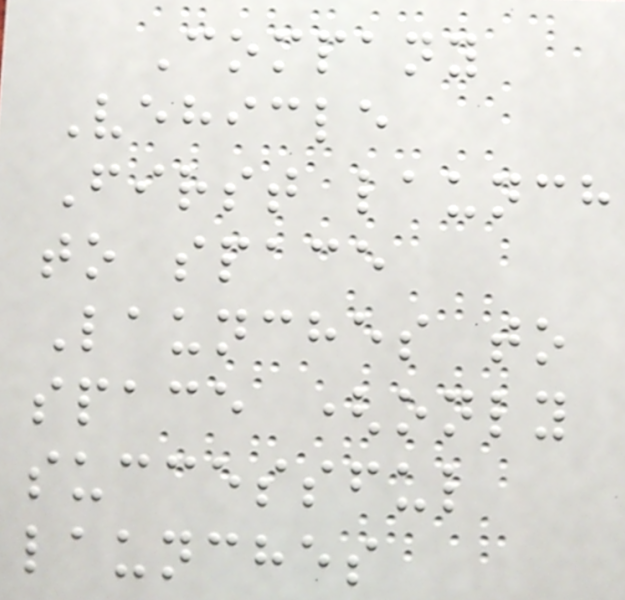Company
Vehicle
First launch
to space
Launches to
space (only
successful
launches
